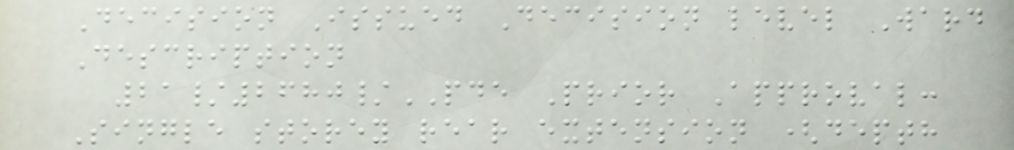Decision Issued Decision level Ward
Description
21/2680/PDE Prior Approval:
Single storey rear extension (depth
